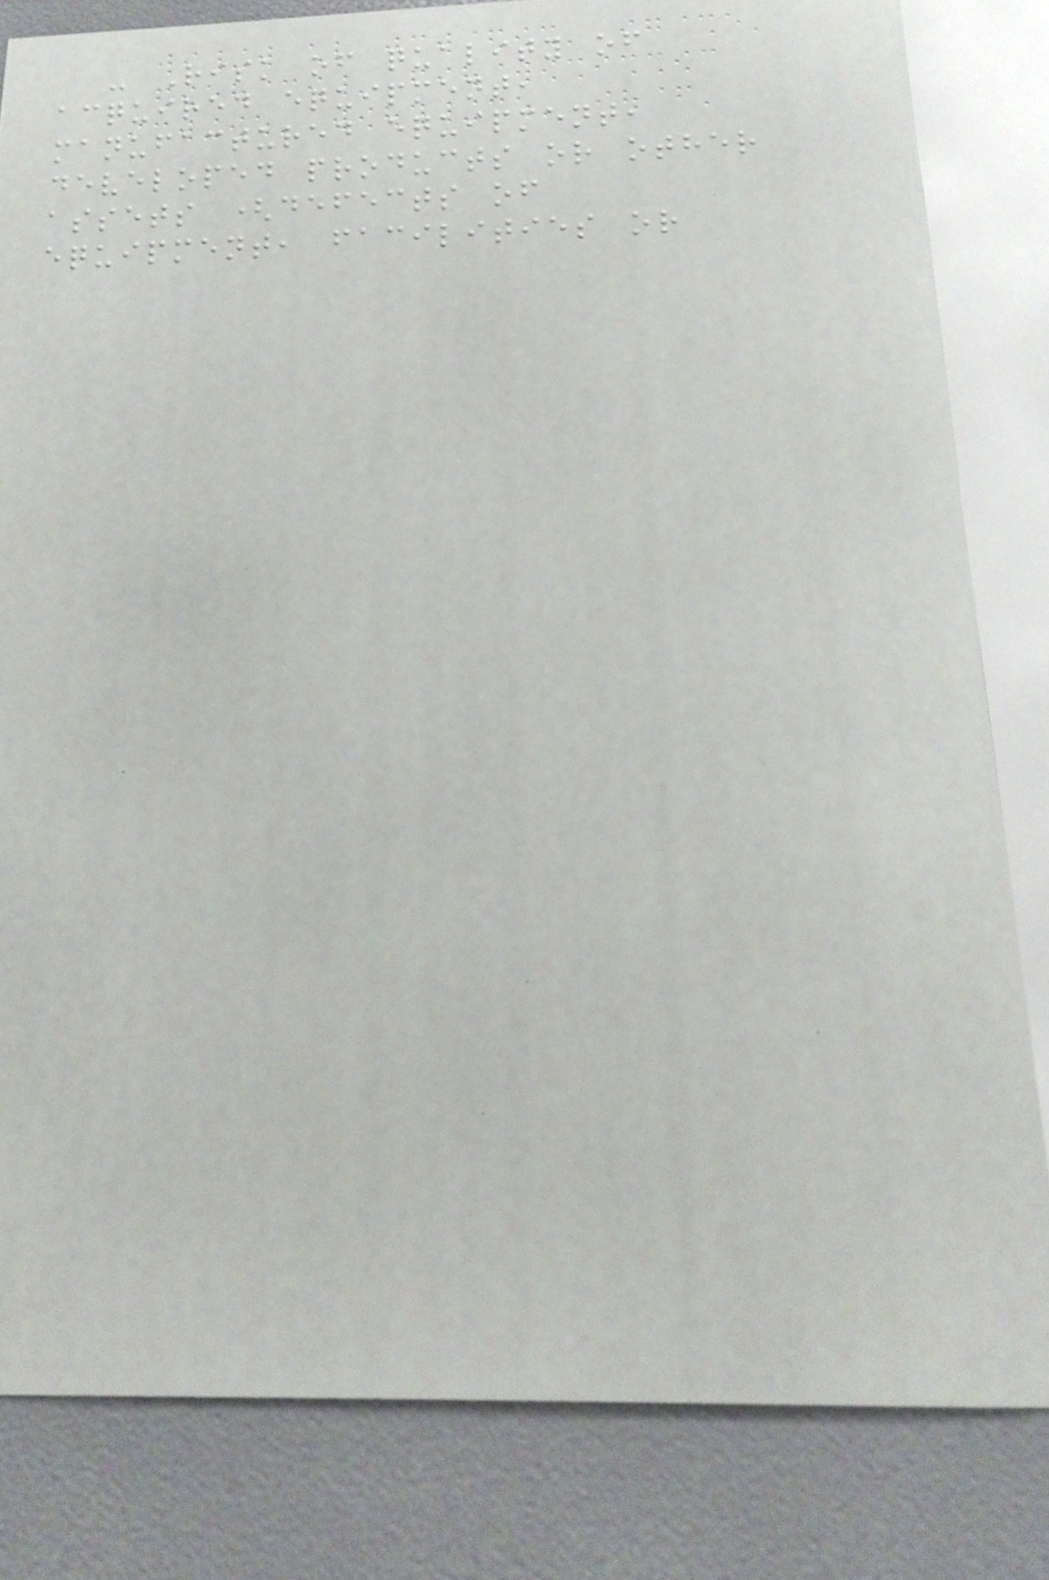- Risk of quality of
acquired equipment,
manufactured equipment,
developed products or other
assets (defects of
equipment, facilities or
